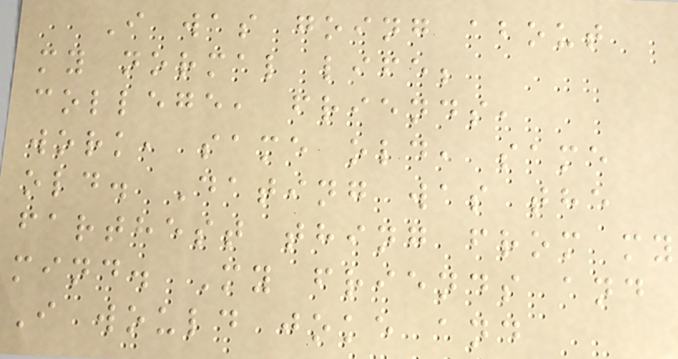I was going about
my normal life;
college, friends,
work, same old, same
old. Dating was the
farthest thing from my
mind. My friends and
I would joke and
